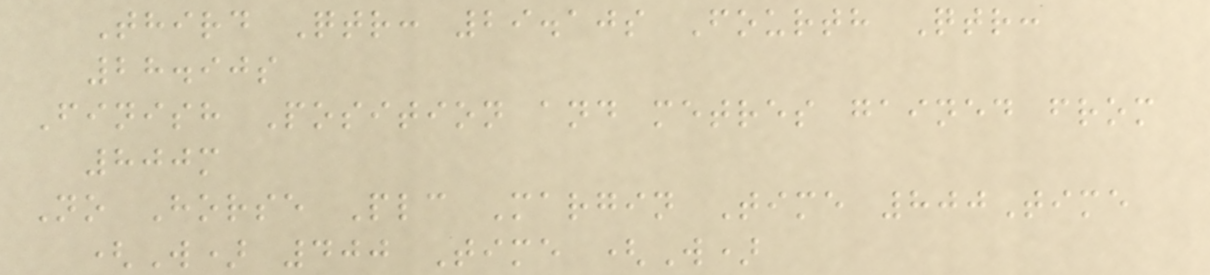Third Qtr: 29.10s Fourth Qtr:
28.90s
Finish Position and metres gained from
800m
No Horse Plc Margin Time 800Time
(W) 400 Time (W)
